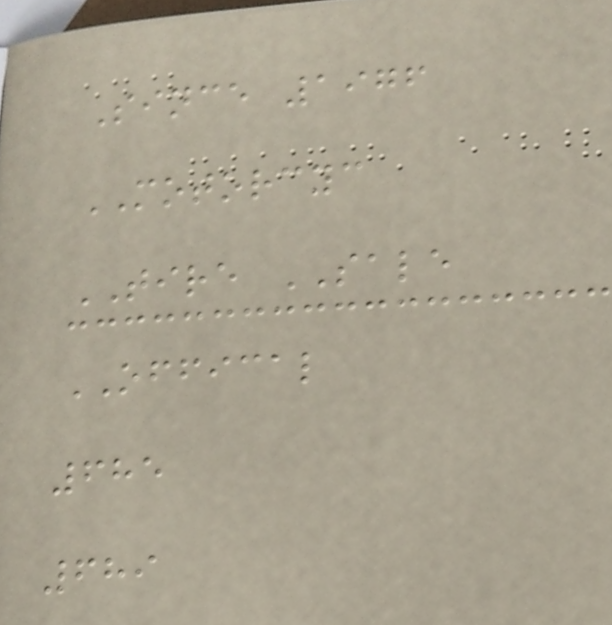Since 1976
MOTORCYC
TIRE SALE
OFFICAL
685
689
